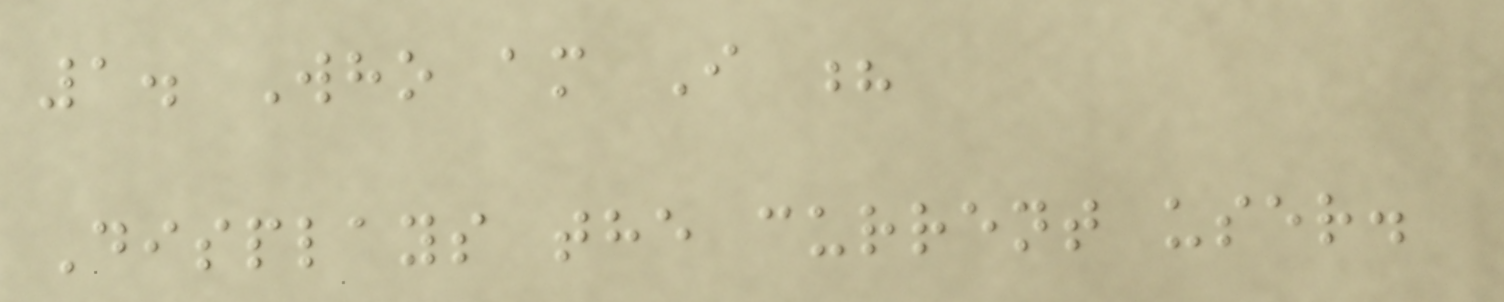1. Who am I ?
Displays the current user.
